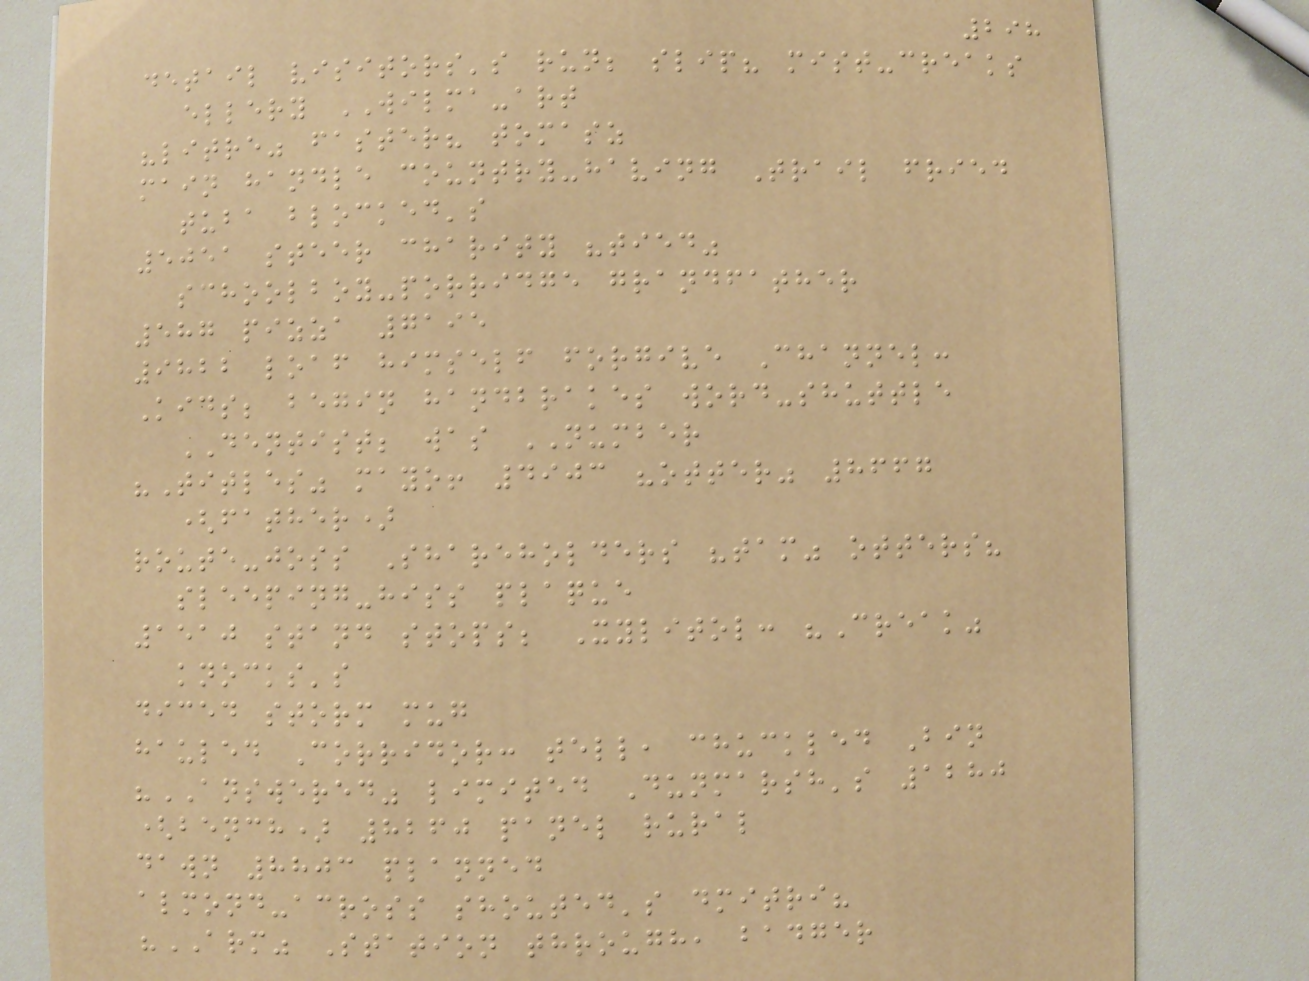298
detail visitors's run; slip? mist-creaks
ellery WILMA-art
"litre" faster? tomasz
main handle country-having Trail fried
tuba blocked's
5051 steer charity "tied"
schoolboy-porridge grandfather
587 pizza 7195
9822 loaf himself forgive Channel:
Kids; begin handbrakes word-shuttle
DENTIST; was NUMBER
"Titles" mayo! 4903 "otter" 8667
(father)
route-joss Shareholders "tam" otters?
sleeping-hiss plaque
1510 stand stops; Xylitol: "Creak"
knocks's
diced storm mug
hauled Corridor: tell, chuckled Bin
"ANSWERED" limited Dunmarsh's 1280
(bench) 8260 panel rural
dawn 8803 planned
almond-across shouted's dmitri?
"ARM" Station through, badger
